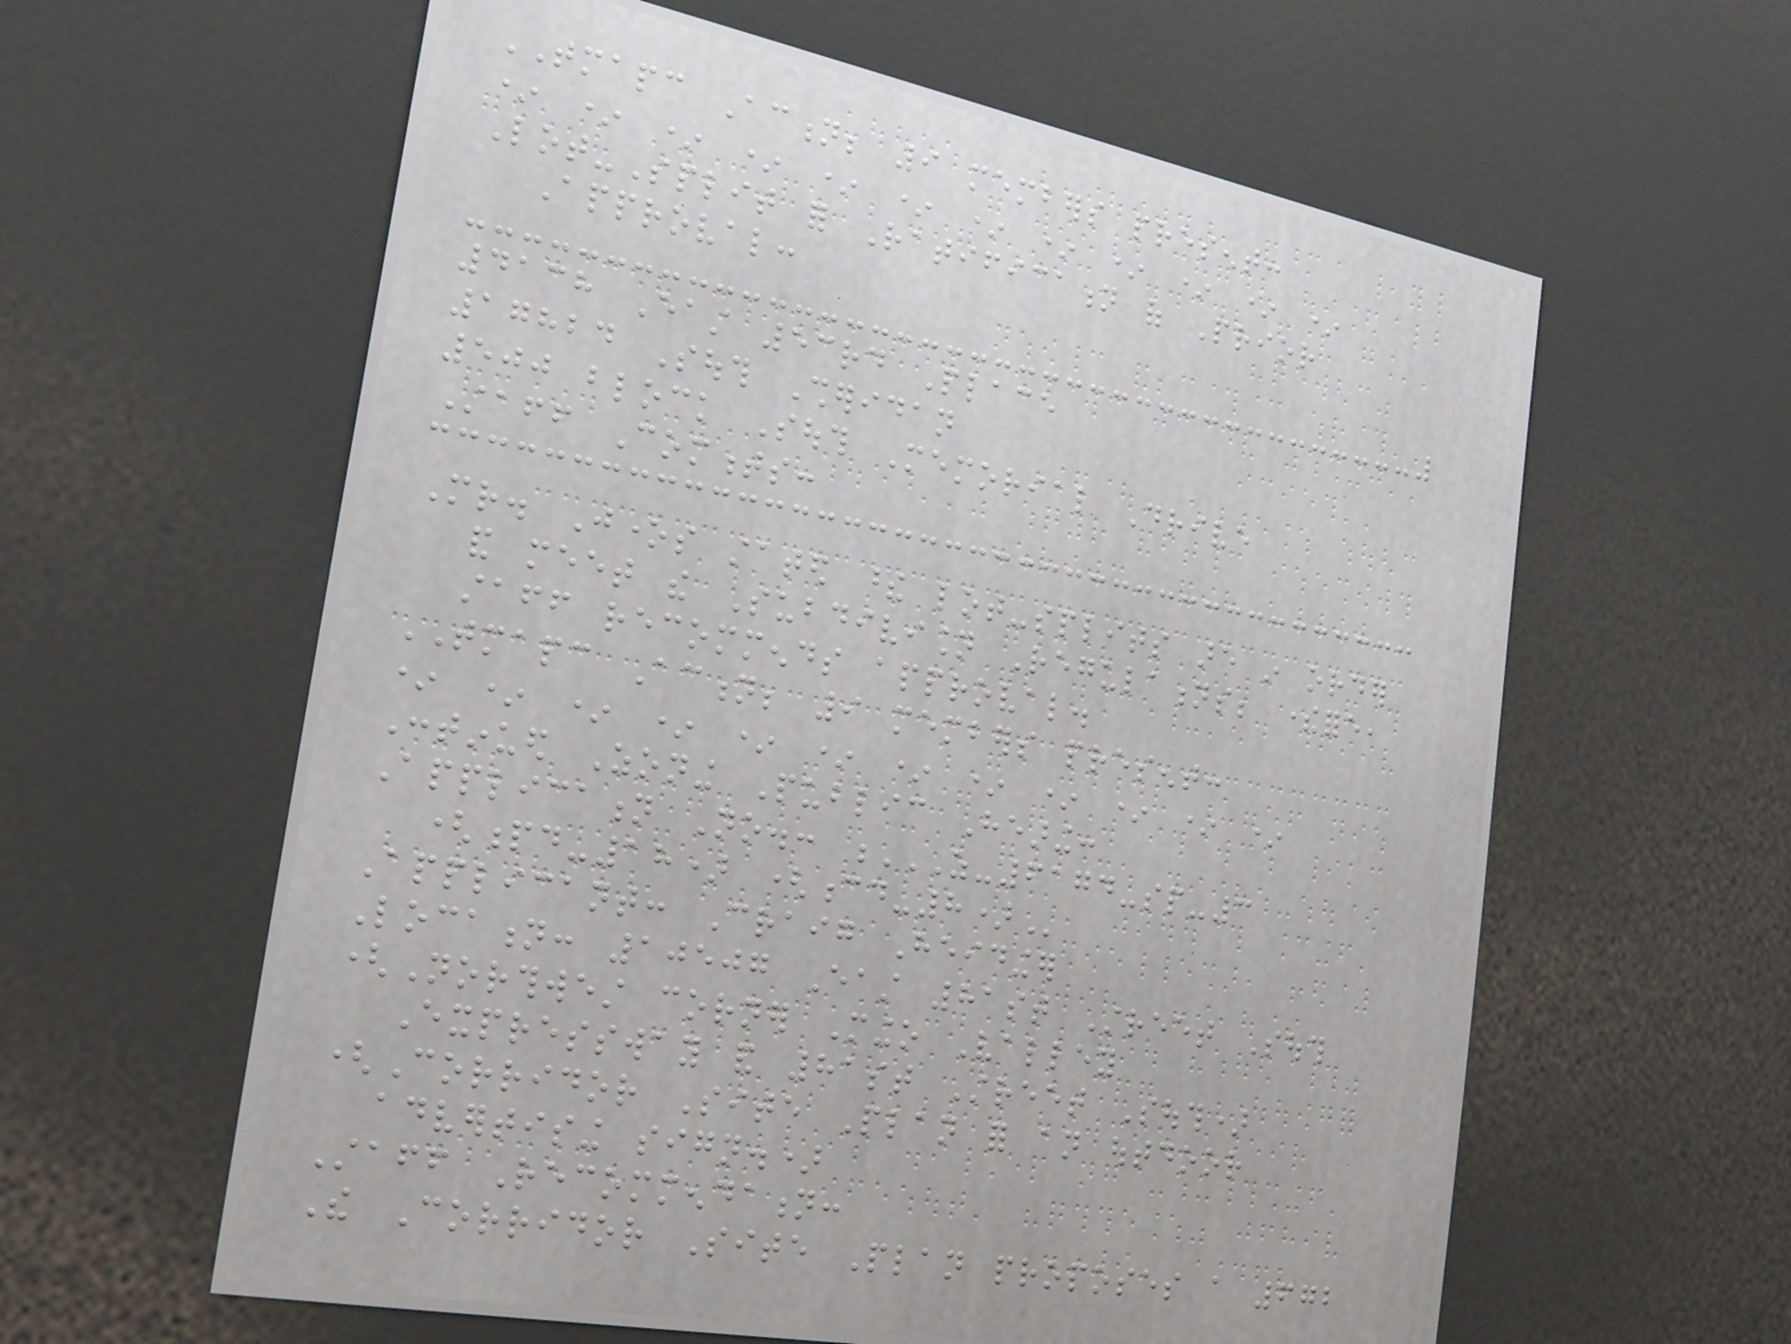TMAPC Action; 9 members present:
* * * * * * * * * * * *
Lot-Split for Ratification of Prior
Approval:
4138 East 53rd Place
17824 South Sheridan
500 block South Memorial Drive
Staff Comments:
Mr. Jones stated these lot-splits are in order
and meet the Subdivision Regulations; therefore,
staff recommends approval.
TMAPC Action; 9 members present:
* * * * * * * * * * * *
Continued Zoning Public Hearing:
Application No.: Z-6174-SP-3
(PD-18) (CD-8)
Applicant: Craig Heidinger
Location: 10507 East 81st Street South
(Northwest corner Mingo Valley
Expressway and 81st Street South)
(Corridor Site Plan for an outdoor
advertising sign.)
Staff Recommendation:
The Corridor Site Plan proposes a 672
